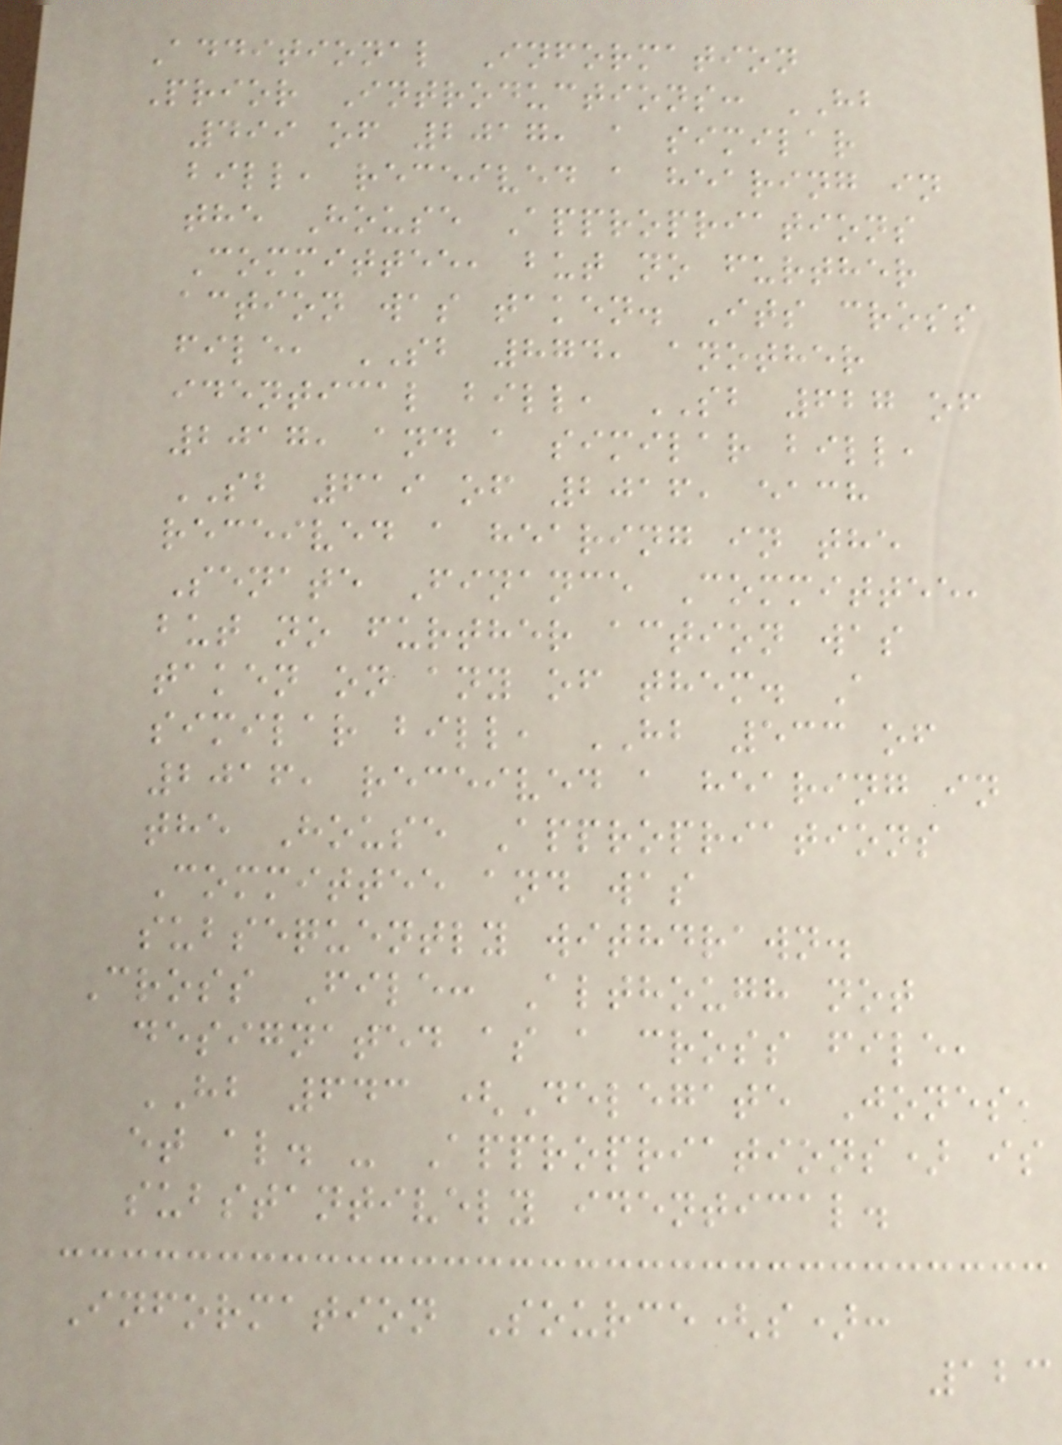Additional Information
Prior Introductions: HB
499 of 2017, a similar
bill, received a hearing in
the House Appropriations
Committee, but no further
action was taken. Its cross
file, SB 874, another
identical bill, SB 627 of
2017, and a similar bill,
SB 619 of 2016, each
received a hearing in the
Senate Finance Committee,
but no further action was
taken on any of them. A
similar bill, HB 533 of
2016, received a hearing in
the House Appropriations
Committee and was
subsequently withdrawn.
Cross File: Although not
designated as a cross file,
HB 643 (Delegate Jones,
et al. - Appropriations) is
substantively identical.
Information Source(s):
123
